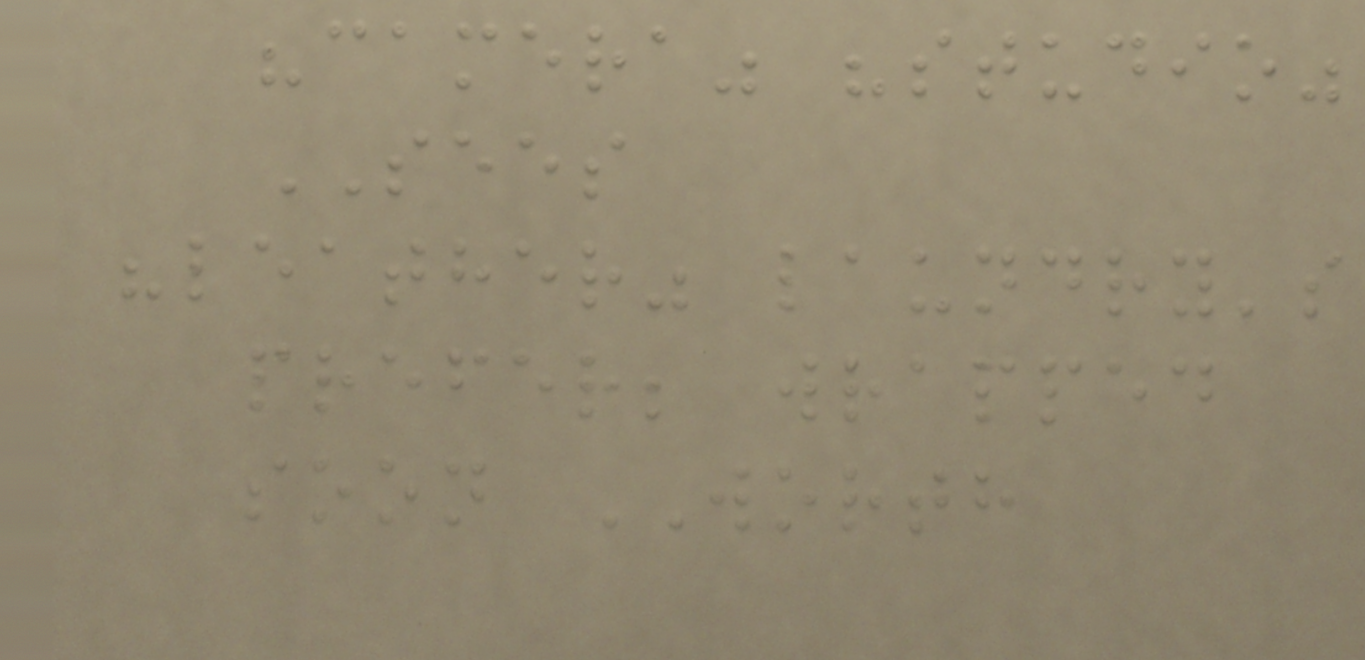"camera" "studio"
SEES
"leather" laundry's
prefer; wrapped
soon WORTH
